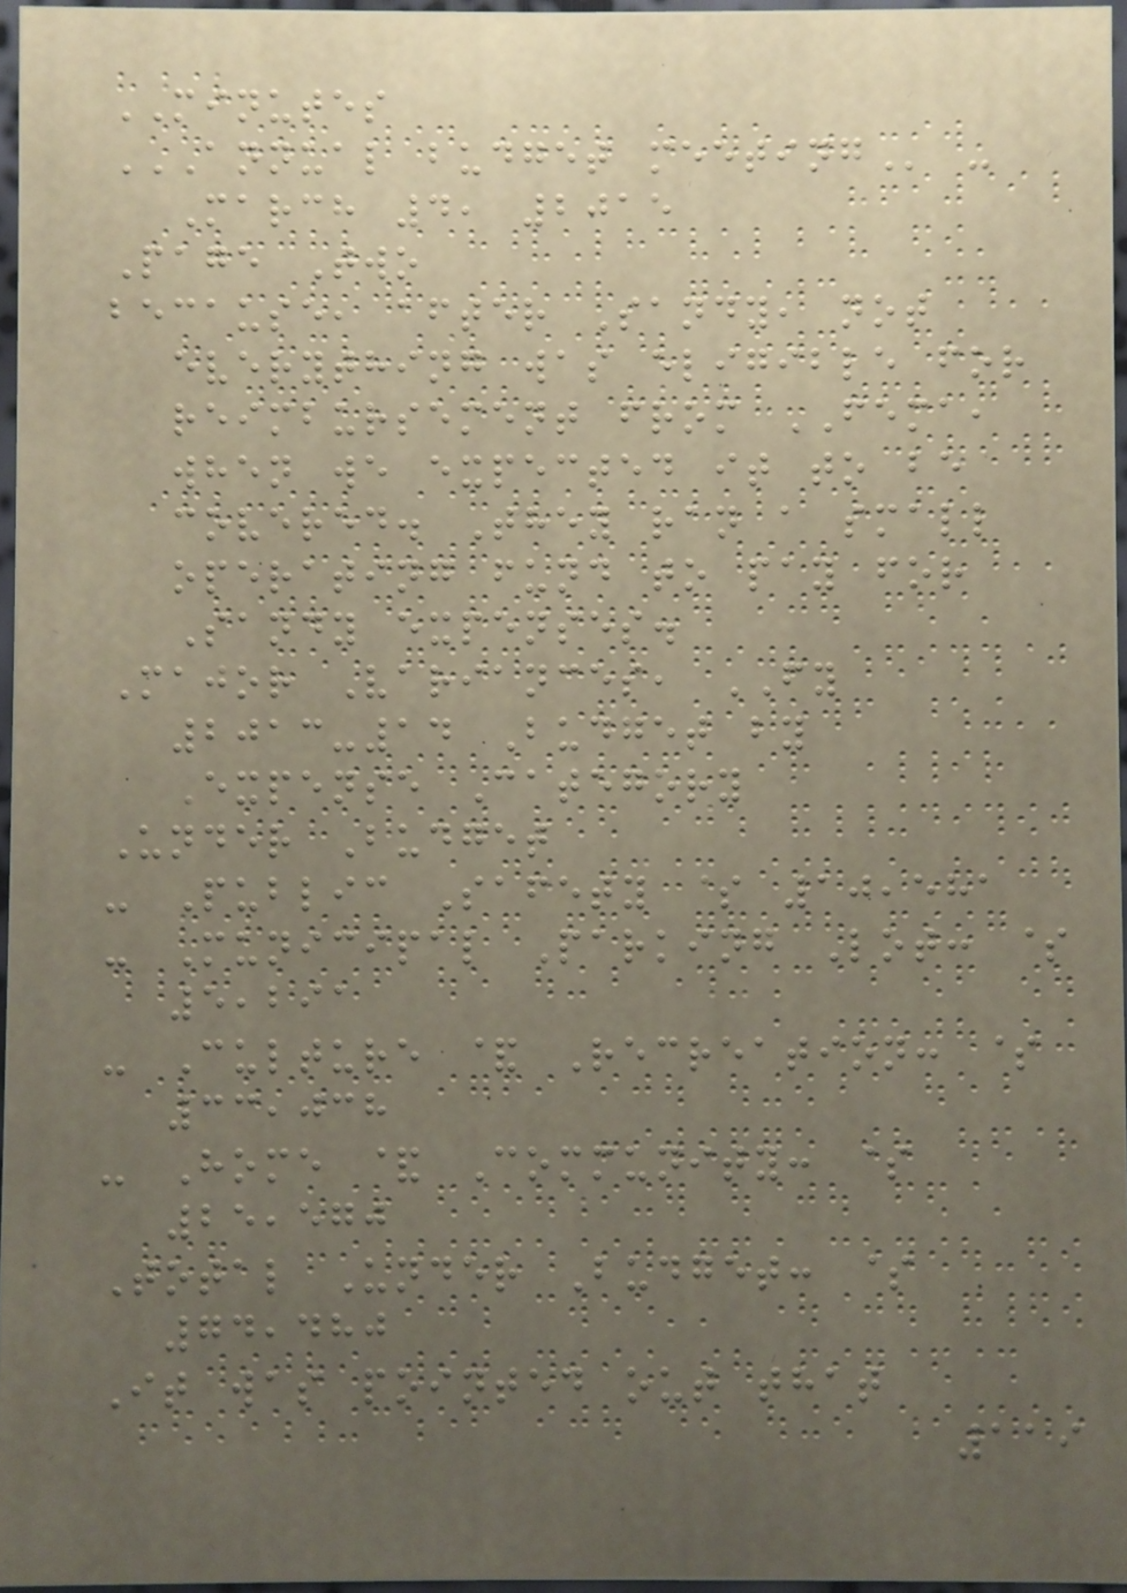MINUTES
ANNUAL BUDGET MEETING -
March 4, 2015
Page Two
because, after Sandy, not
everything was eligible for
reimbursement from FEMA,
when we expected it to be
covered. They ran a small
operating fund to pay for
Sandy expenses.
Major Variances, FY
2013-14 Budget by
Expense Category
Under Budget
- Public Safety $ 10,581
- Municipal Parking Lot: $
5,291
- Culture & Recreation: $
33,038
- Home & Community: $
25,570
Total Under Budget: $
74,480
It was pointed out that
119
